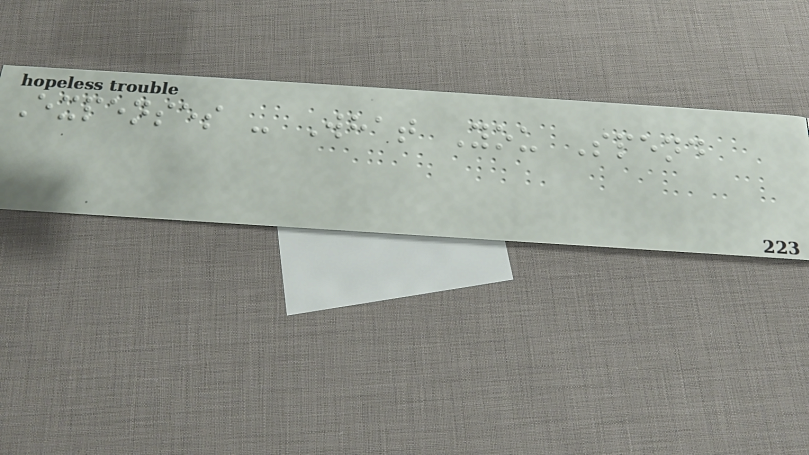Expenses - What You Spend
